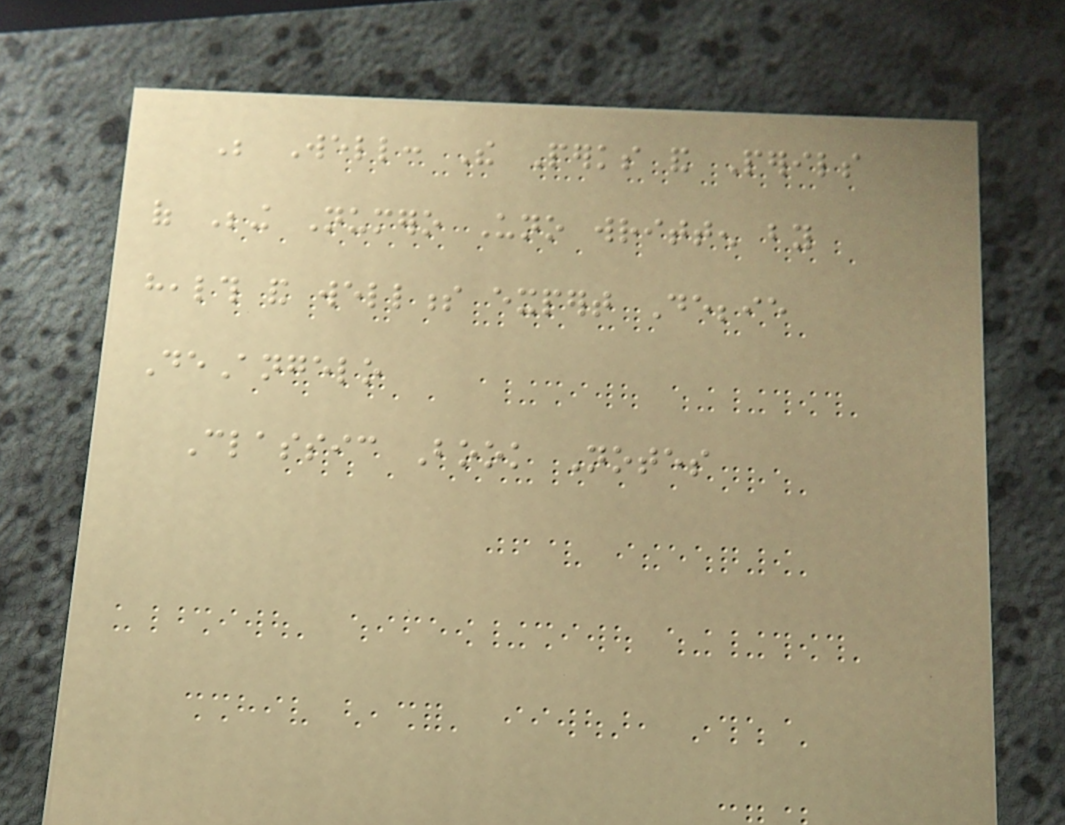Be Well: The Perks and Perils
of Being Numero Uno written by
health and wellness expert Debbie
DeAngelo
Classic Book Notes
